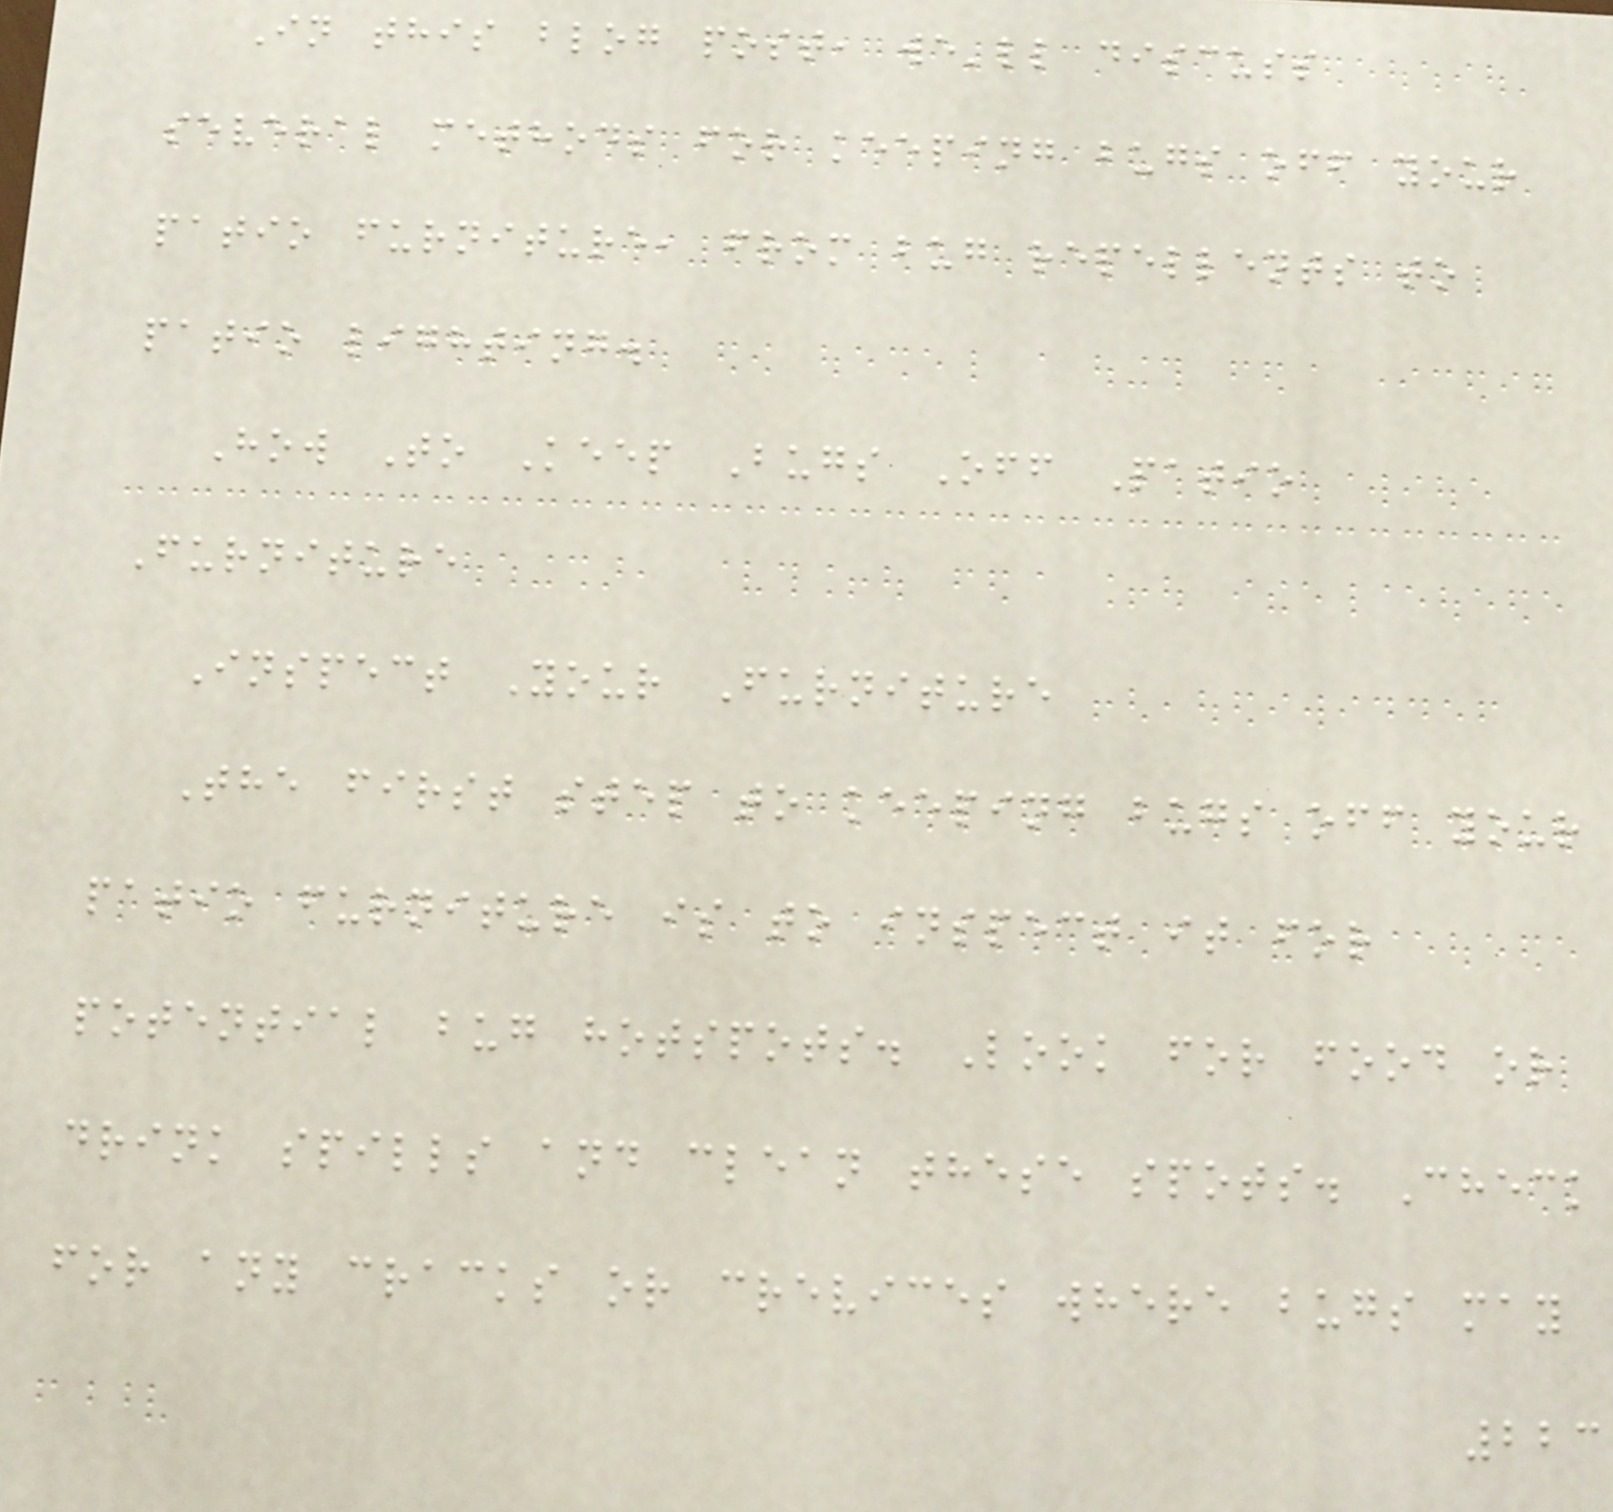In this blog post, we'll discuss
several methods for keeping bugs off your
patio furniture, from bug repellents to
patio lighting.
How To Keep Bugs Off Patio
Furniture
Inspect Your Furniture
The first step to keeping bugs off your
patio furniture is to inspect it for
potential bug hotspots. Look for food or
drink spills and clean these spots. Check
for any cracks or crevices where bugs may
223
